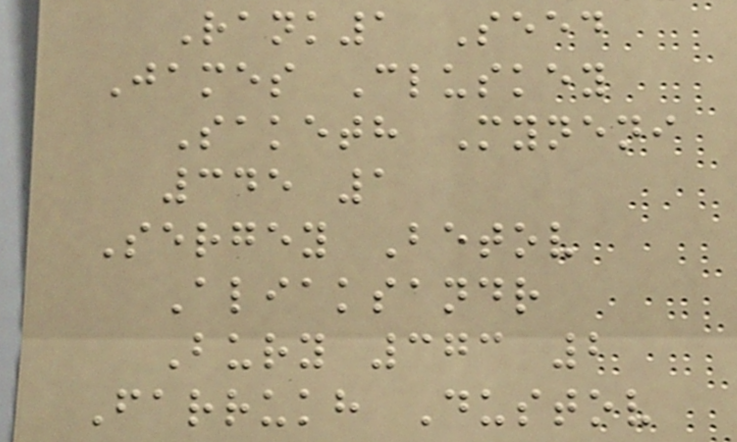Rank1 Seed
James Cluskey
Saketh Myneni
345 1
Sergey Betov
Aliaksandr
Bury 373 2
Farrukh Dustov
